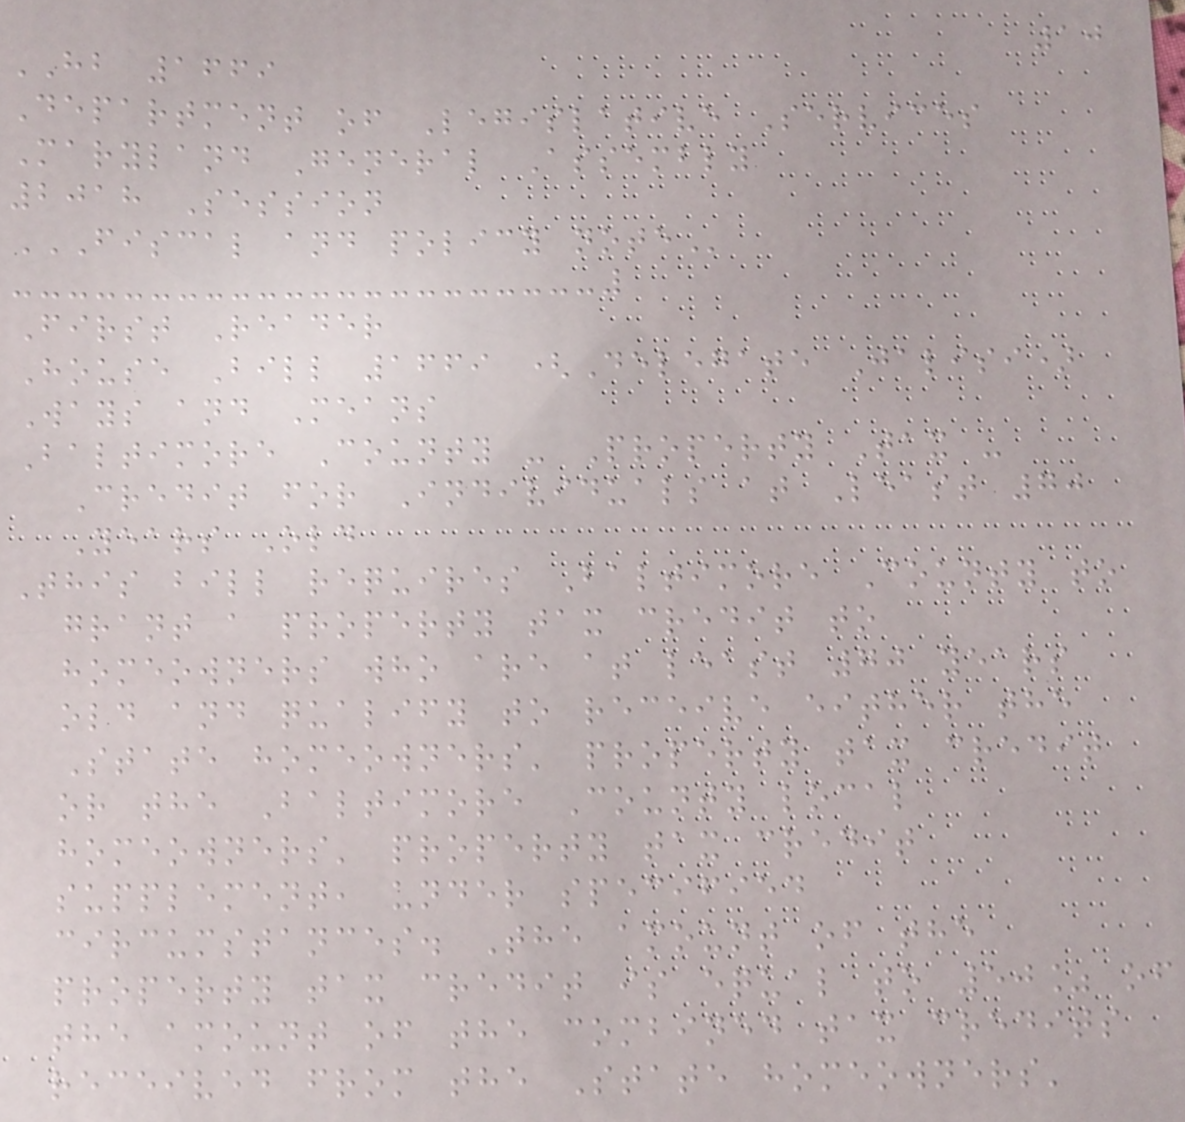10
HB 1669
Department of Legislative Services
Maryland General Assembly
2018 Session
FISCAL AND POLICY NOTE
First Reader
House Bill 1669 (Delegate Jalisi)
Ways and Means
Baltimore County - Property Tax -
Credit for Individuals at Least 70
Years Old
This bill requires Baltimore County to
grant a property tax credit to
homeowners who are at least 70 years
old and qualify to receive either the
State homeowners' property tax credit
or the Baltimore County local
homeowners' property tax credit
supplement, under specified
circumstances. The amount of the
property tax credit is equal to 50% of
the amount of the combined tax credits
received from the State homeowners'
